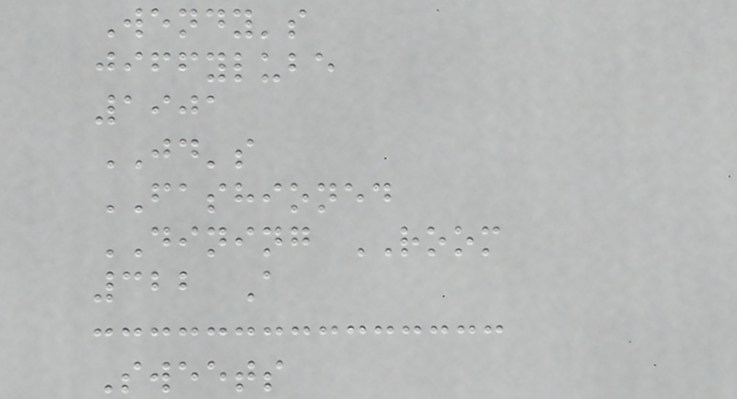Wendy's
jiffylube
1901
JD's
FASHIONED
DINING ROOM
322 A
Sweets
